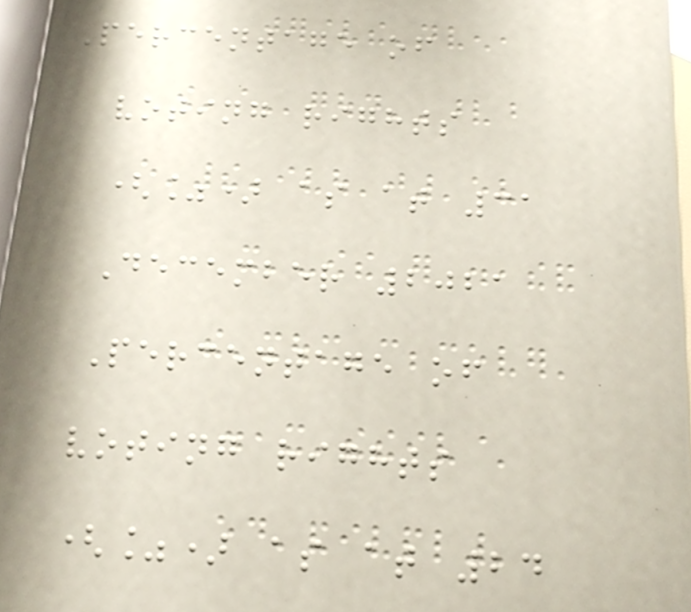Percentage of
voting rights
(%) as at 31
December 2021
Percentage of
voting rights
(%) as at 24
